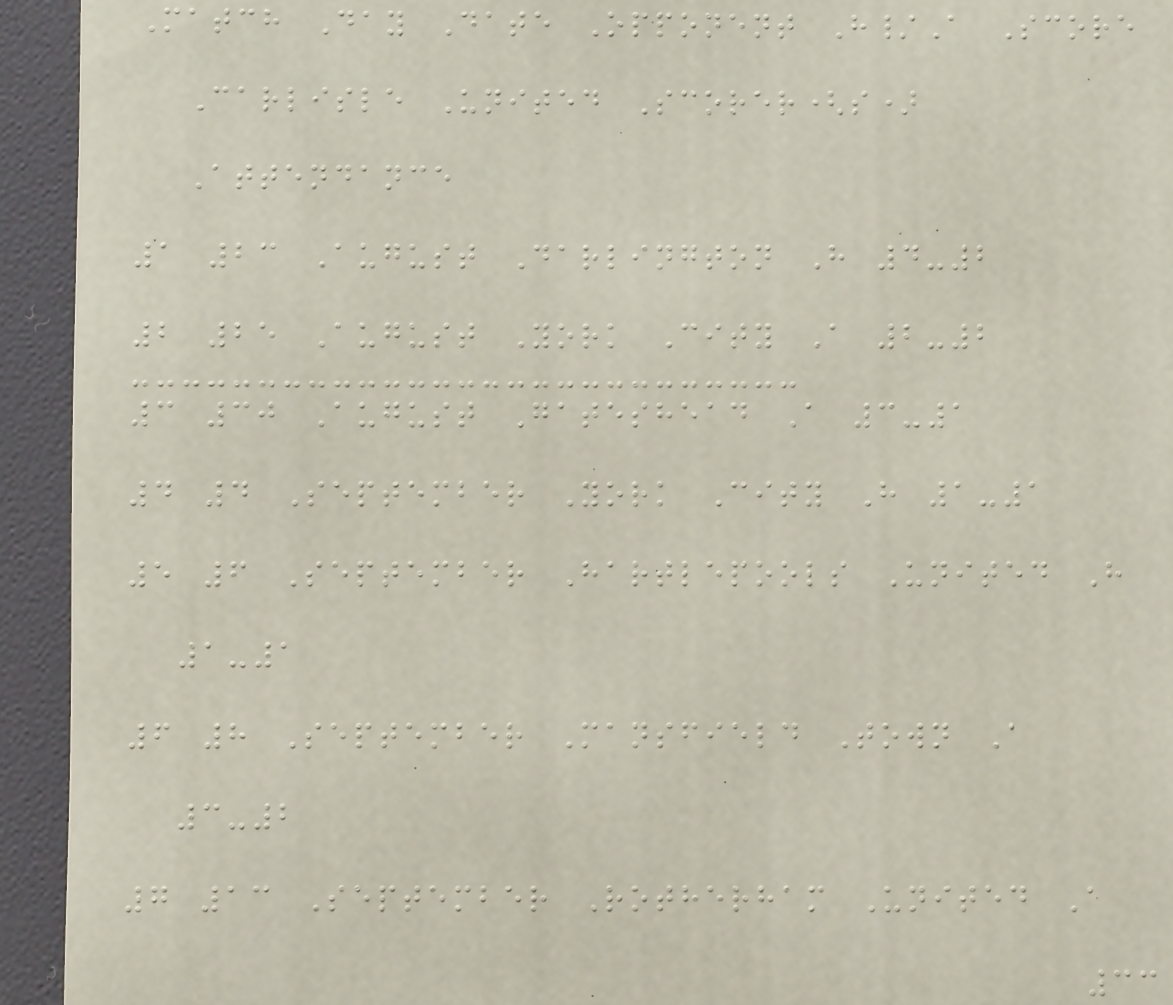Match Day Date Opponent H/A Score
Carlisle United Scorer(s)
Attendance
1 23 August Darlington H 4-2
2 25 August York City A 2-2
3 30 August Gateshead A 3-1
4 4 September York City H 1-1
5 6 September Hartlepools United H
1-1
6 8 September Mansfield Town A
3-2
7 13 September Rotherham United A
33
